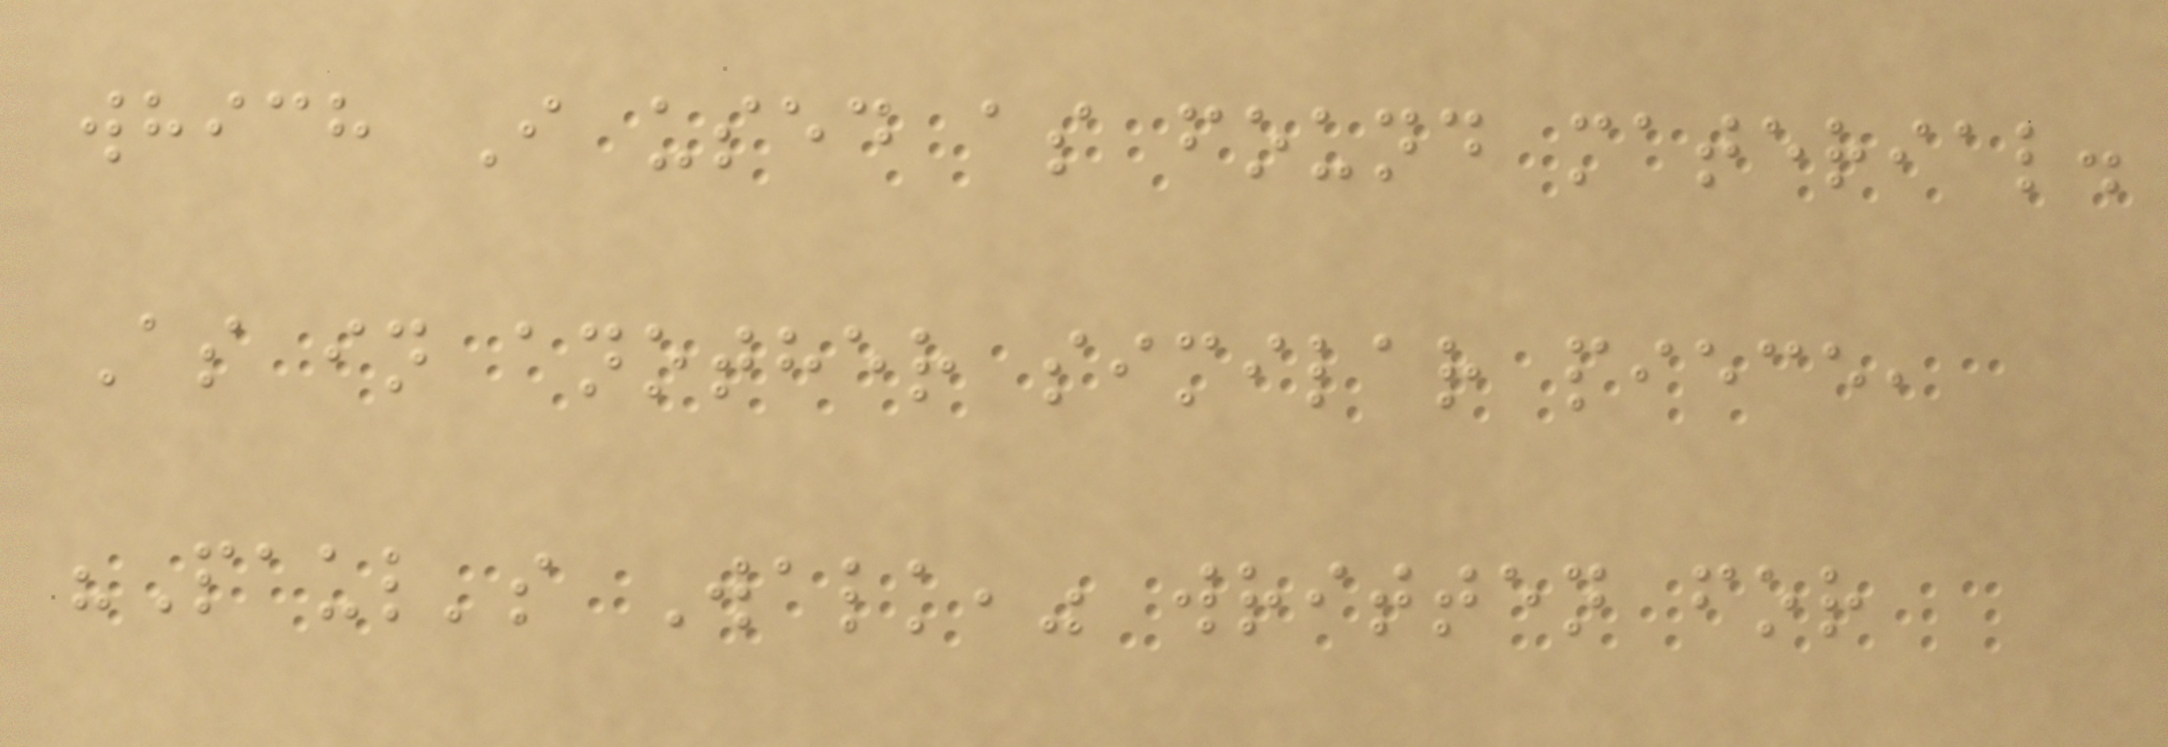which I used as found material.
As in another similar piece,
"Paul's Walk," written for
